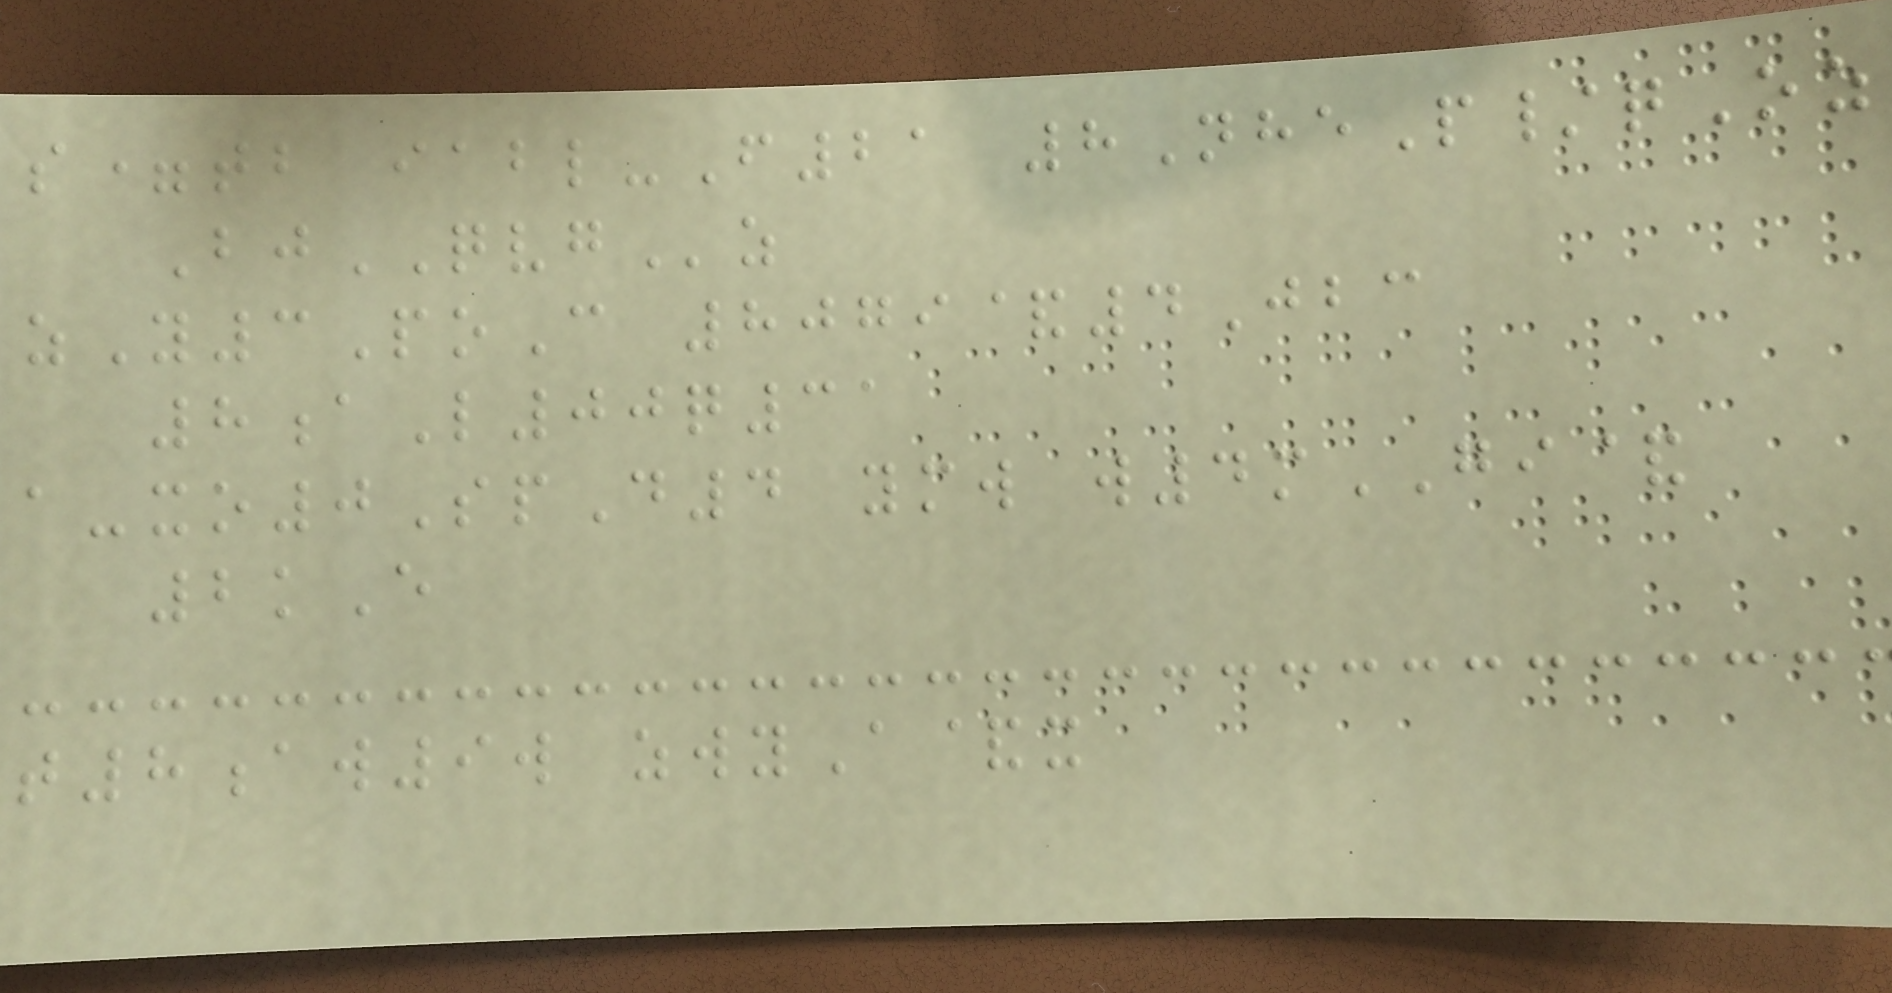s=tb iabl-F21 8NheP/qOz
BjQVGz
zY3PoC 8079&4Jbc
8aL00q31
a-xo0SpD4 ymw w4mGI&
2kE
t8aw9w zwyA&x
